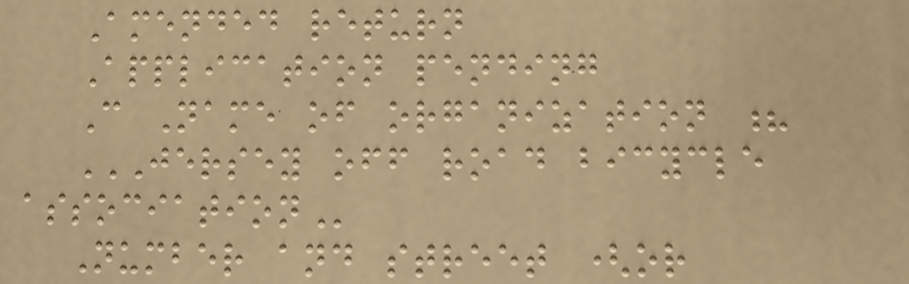Amended return
Application pending
C Name of organization ?
JERSEY OFF ROAD BICYCLE
ASSOCIATION
Number and street (or
